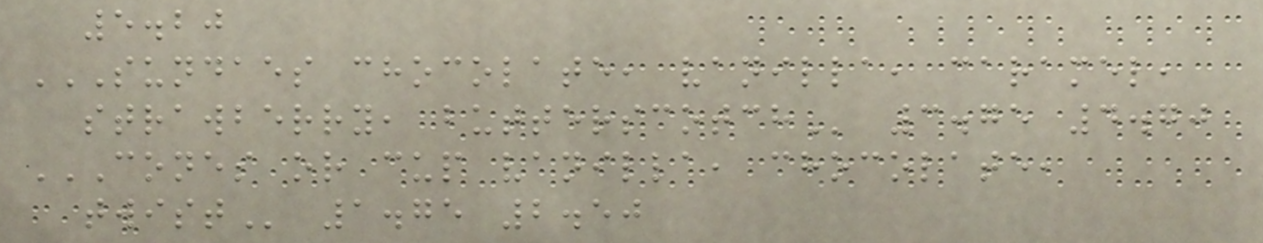5.20
SUNDAES CHOCOLATE, VANILLA, CARAMEL,
STRAWBERRY, BUTTERSCOTCH 3.75 4.70
CONES OR CUP VANILLA, CHOCOLATE,
TWIST 1.75 2.50
